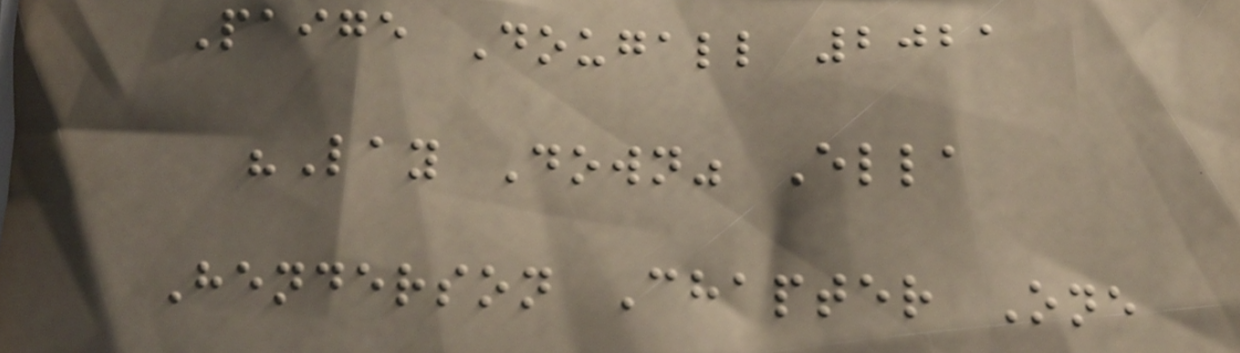Paige Dougall 2021
"Lay Down" Ella
Henderson Chapter One
